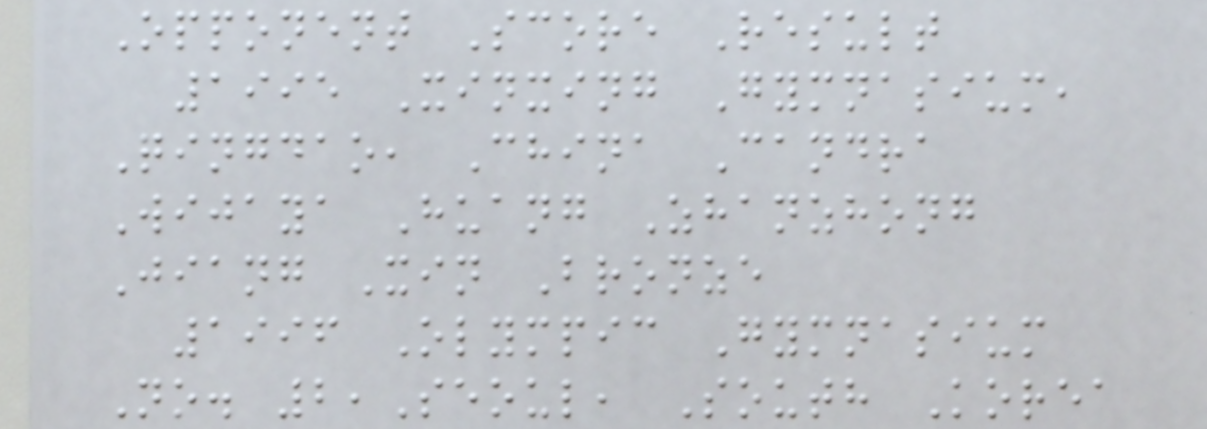Opponent Score Result
1995 Xinxing Gymnasium,
Qingdao, China Candra
Wijaya Huang Zhanzhong
Jiang Xin Bronze
1996 Olympic Gymnasium
No. 2,Seoul, South Korea
